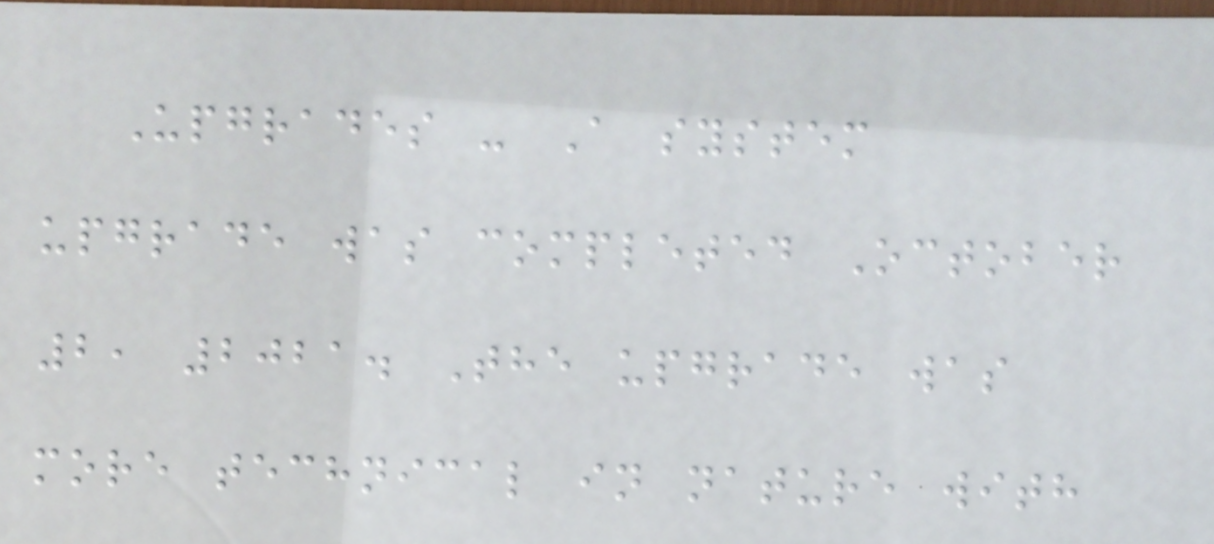Upgrades - A system
upgrade was completed October
2, 2021. The upgrade was
more technical in nature with
